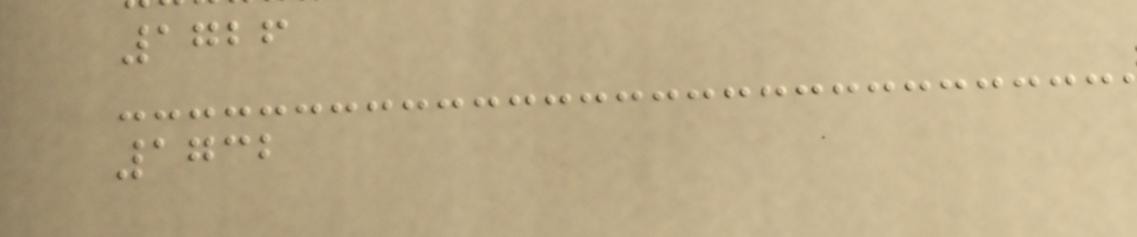1726
1732
